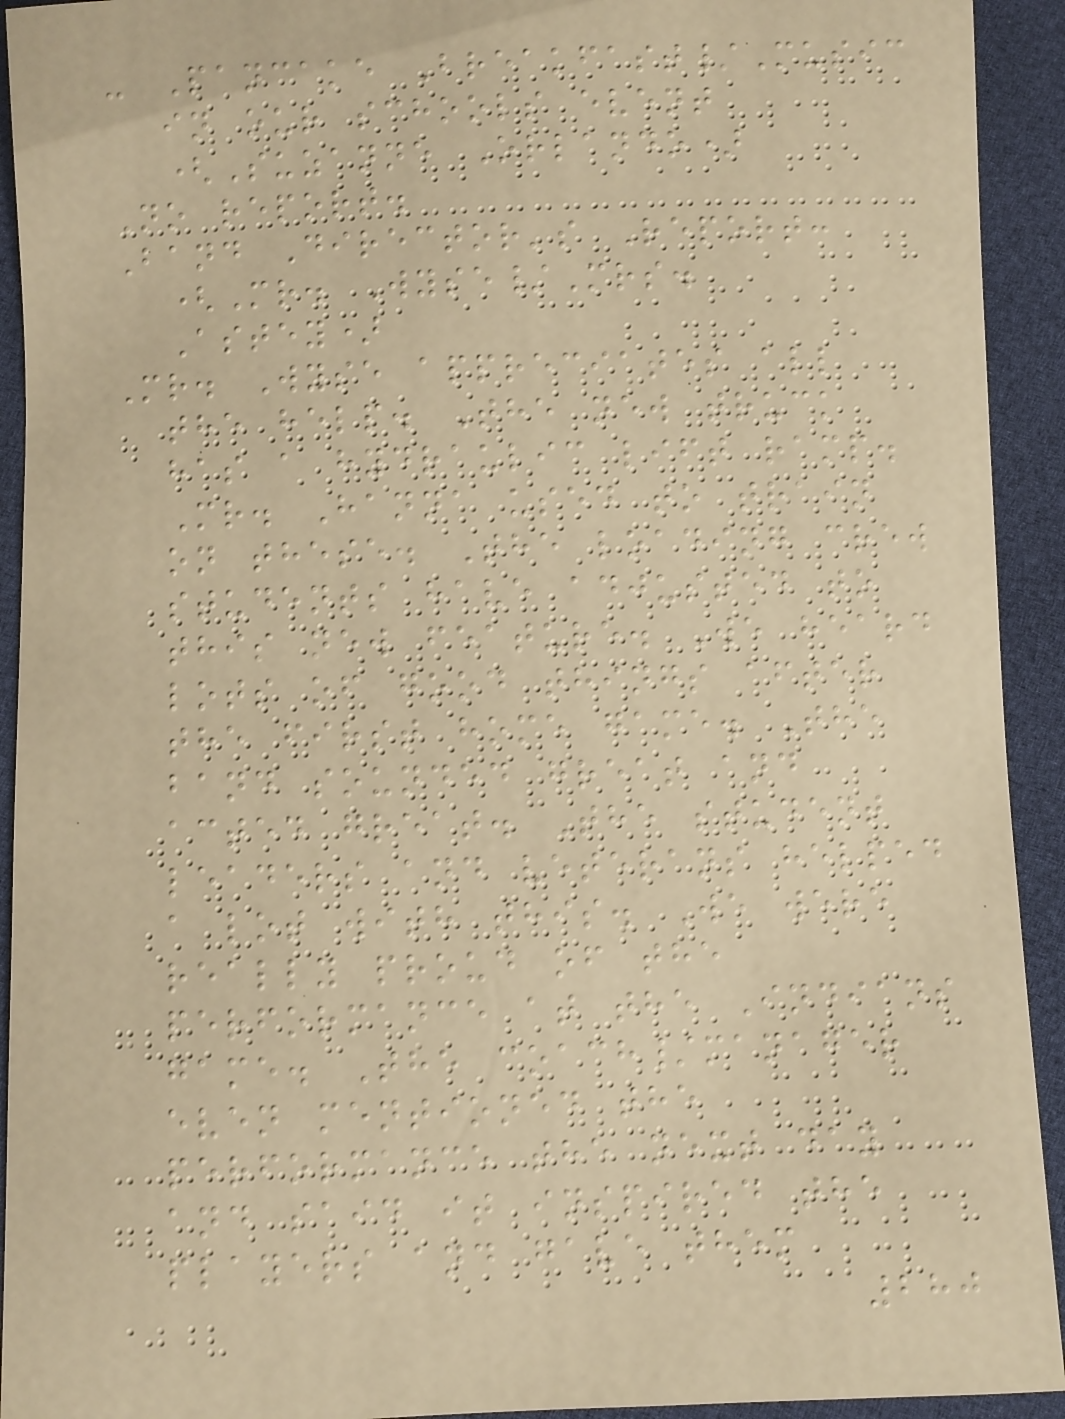- Pancake Breakfast/Music
in our schools event
(Suzanne Orlando)
No report.
Band Director's Report:
(Mr. Wyse/Mrs.
Astey)
Mr. Wyse appreciates all
the help. The new truck
has a hydraulic lift ramp.
Mr. Hanna used to train
on these. The loading crew
students have adjusted to
this new feature. We heard
lots of good things after
the first home game. The
band sounded great and
acted great. The student
leaders and veterans helped
a lot with this. We were
really proud of the
performance at the Indians
game. The coach/manager
even mentioned the
performance the next day
and said it inspired the
players and gave them
280
